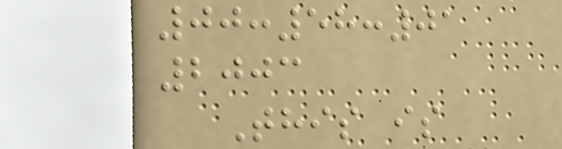00:58:01
2003
This is
